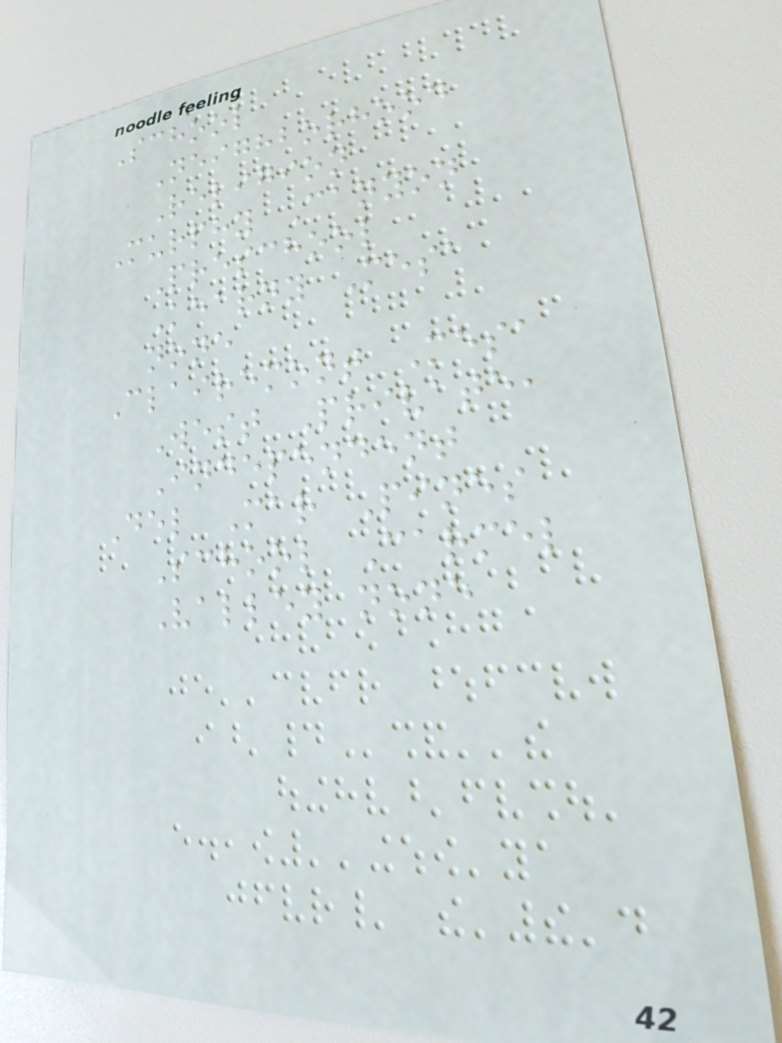School
Neighborhood
Religion
Murphy Canyon
Preschool
Kearny Mesa
none
Clairemont Mesa
West Private,
Independent
Del Mar Pines
School Carmel
Valley none
